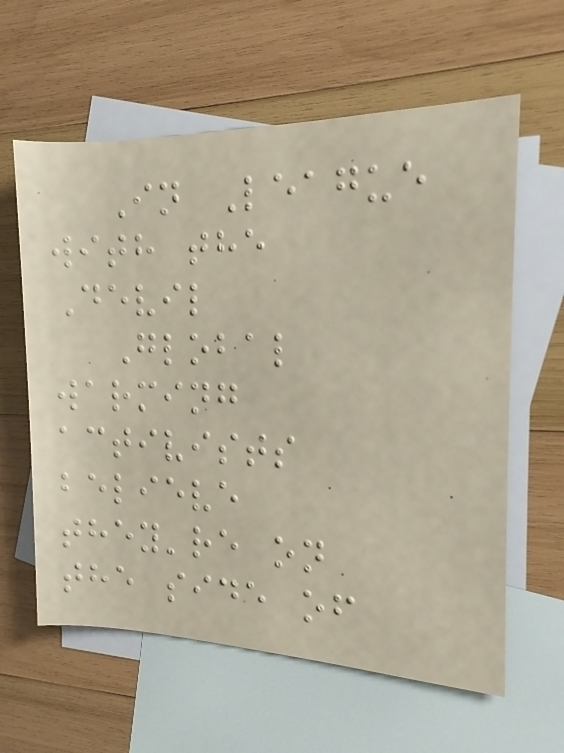In League
with the
Devil
Global
warming
activists
believe
they're on
the side of
